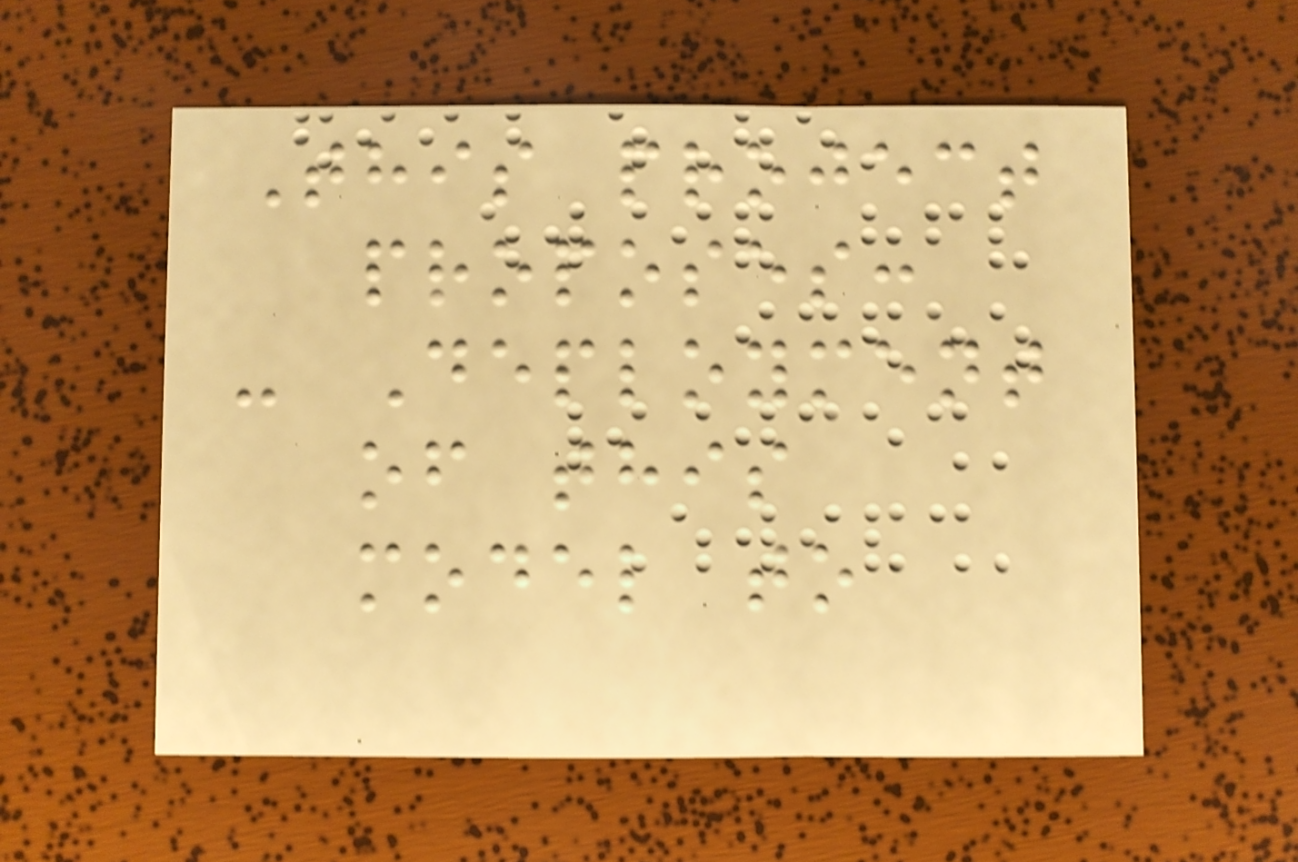This project
proposes:
- Deployment
of this
model to
